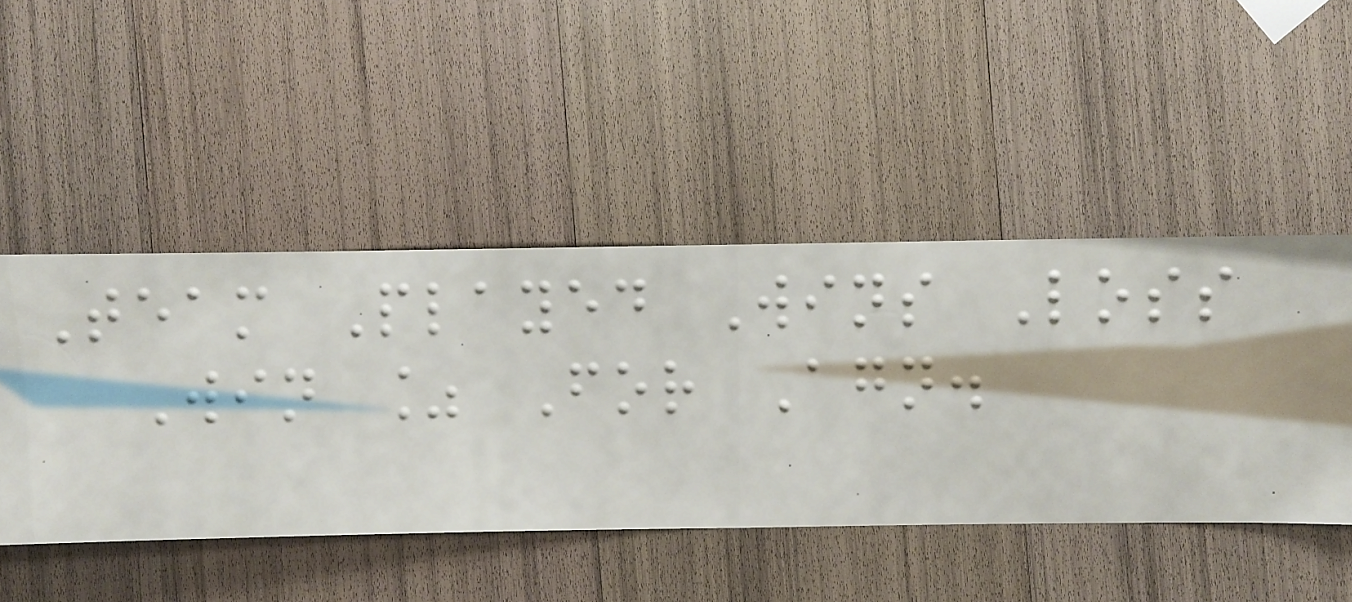Team Played Wins Loss
Win % For Agn.
